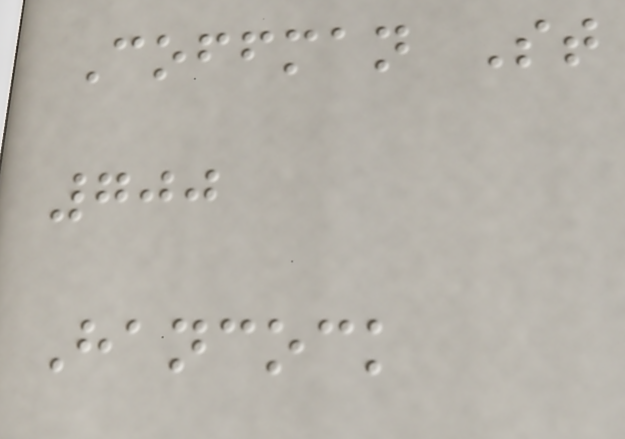Coffman St
700
Hancock
